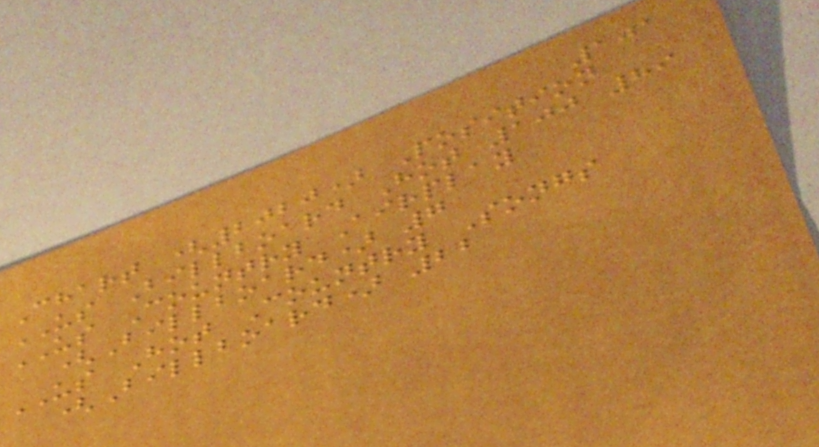101
Chart (2020) Position
US Billboard Hot 100 89
US Country Airplay
(Billboard) 7
US Hot Country Songs
(Billboard) 22
